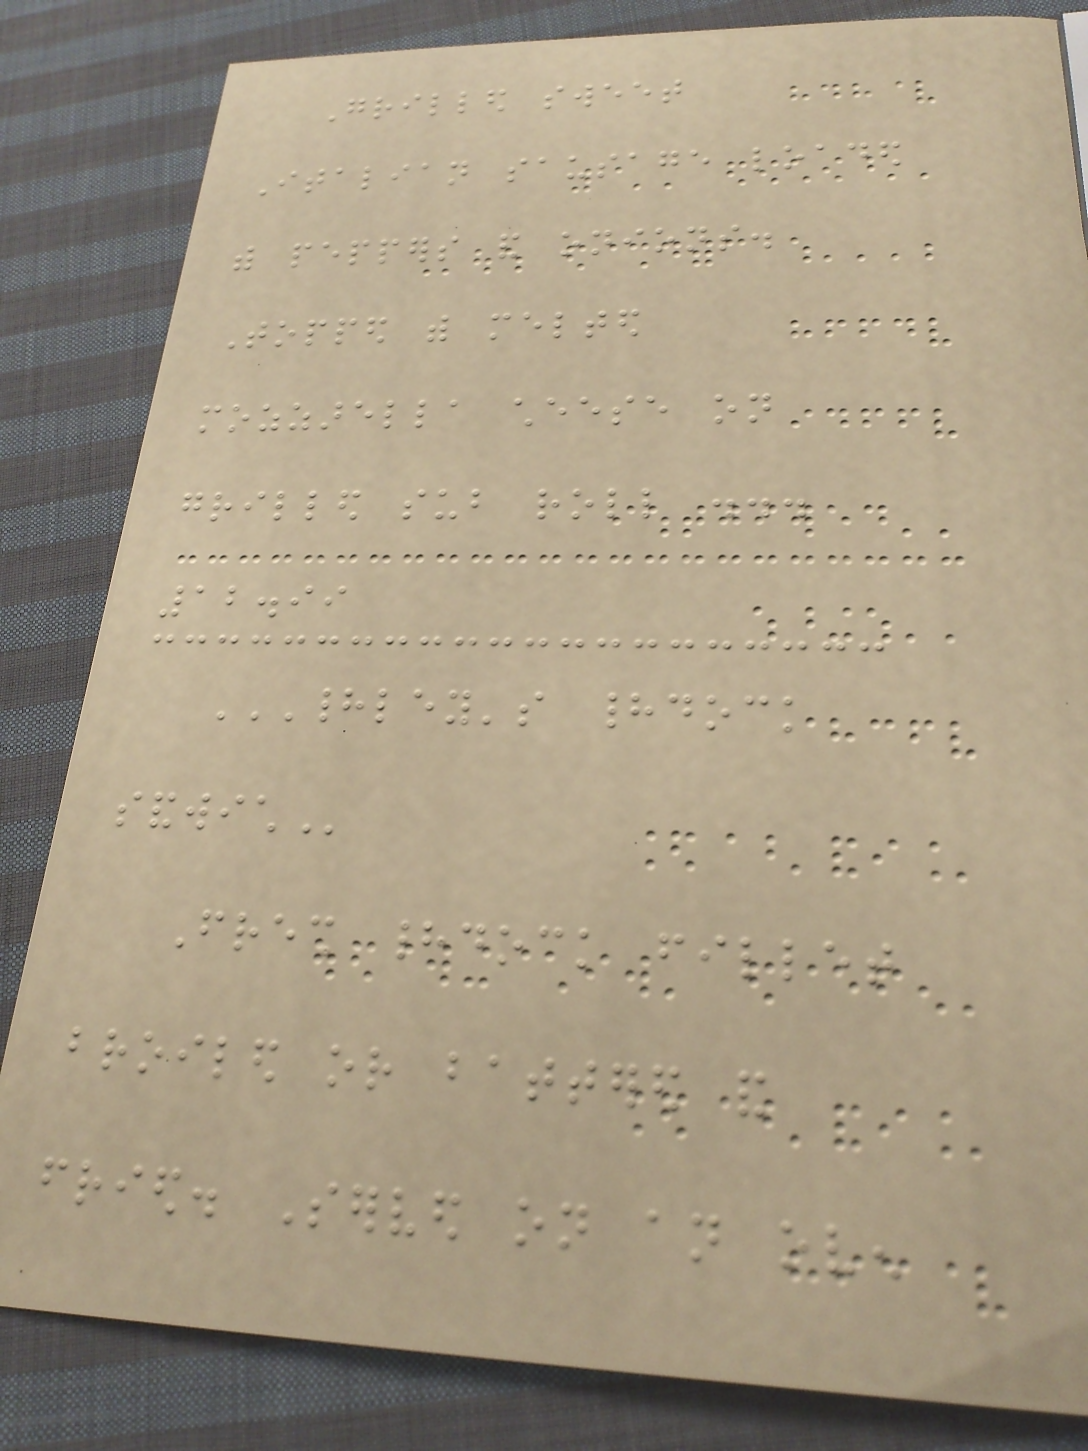Grilled sweet
Italian sausage loaded
with peppers and onions.
Topped with melted
mozzarella cheese on
grilled sub roll ...
12.99
HADLEY'S HADDOCK
SANDWICH
Fresh haddock fillet
broiled or battered and
fried. Served on an oven
